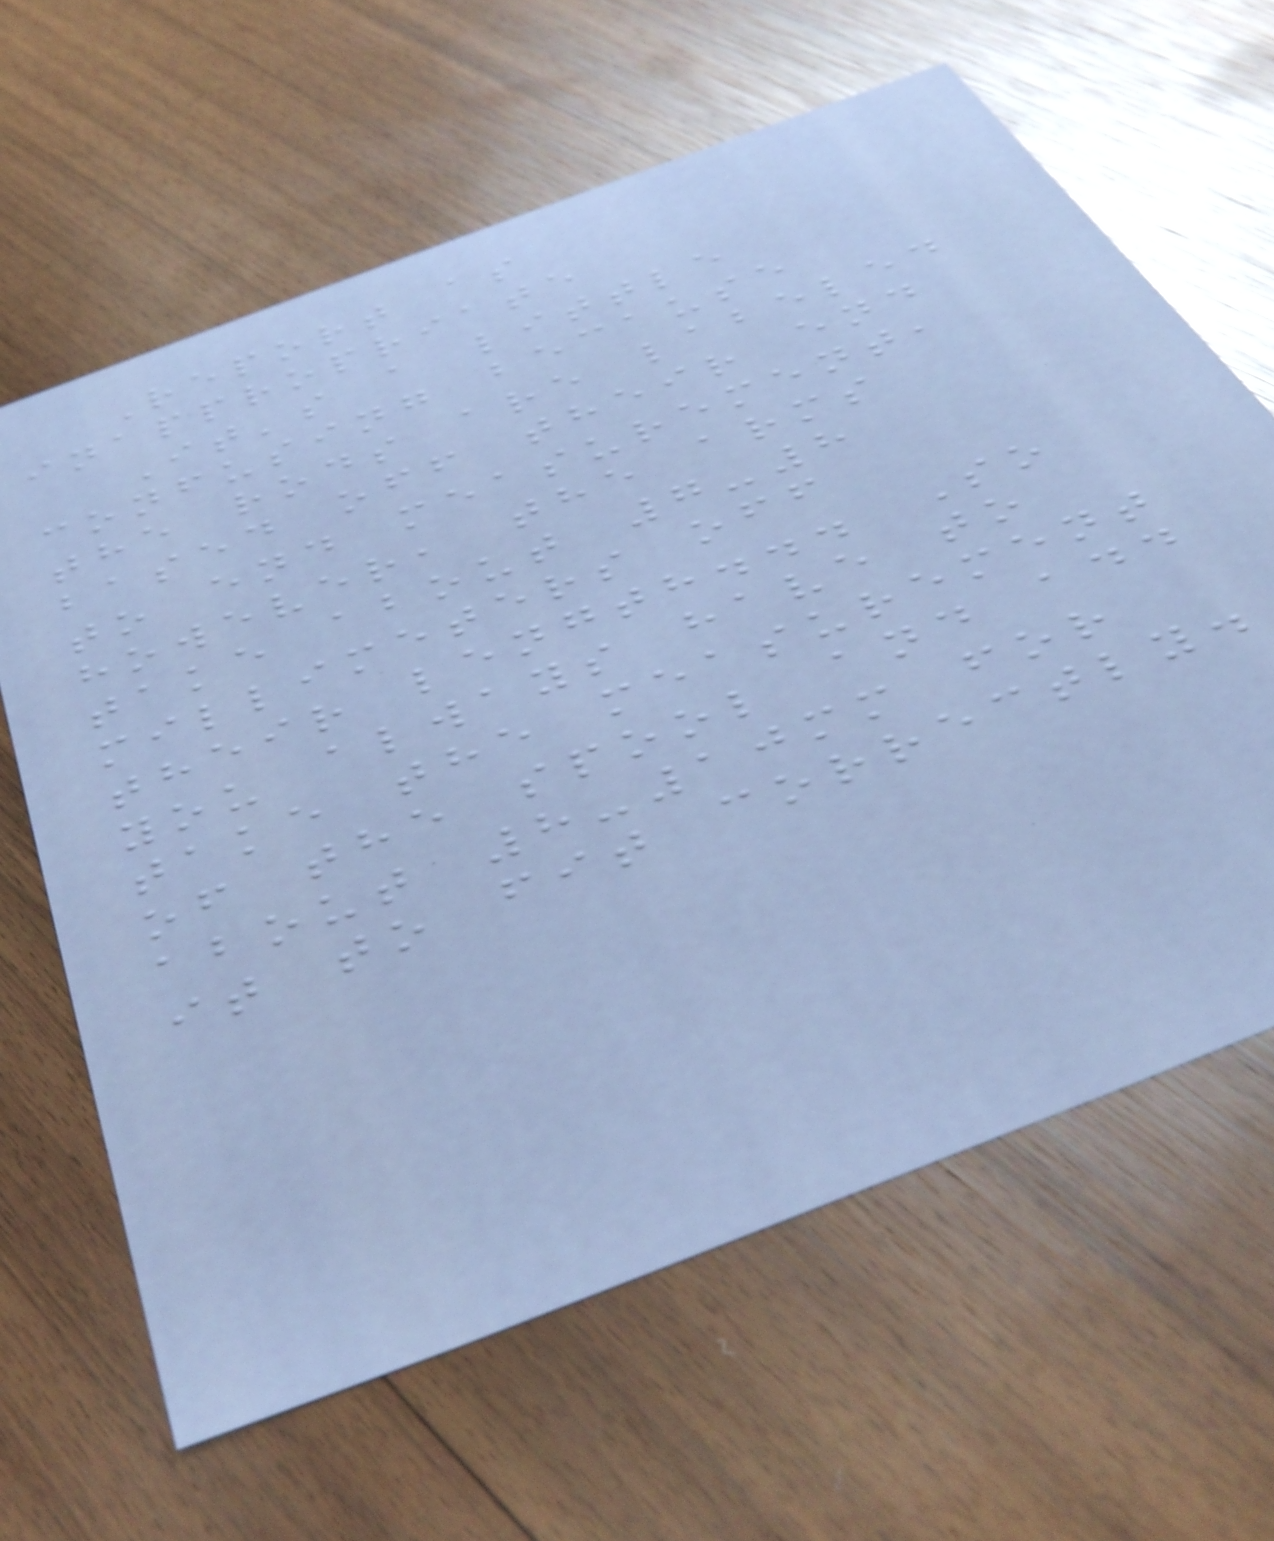Report as
inappropriate
It's a little
confusing because
the rods are labeled
based off their end
to end measurement,
however, the arms
take about 7-8
millimeters off
their length... So
you always have to
take the measurement
of the spool and add
about 8-10mm for
it to fit correctly.
